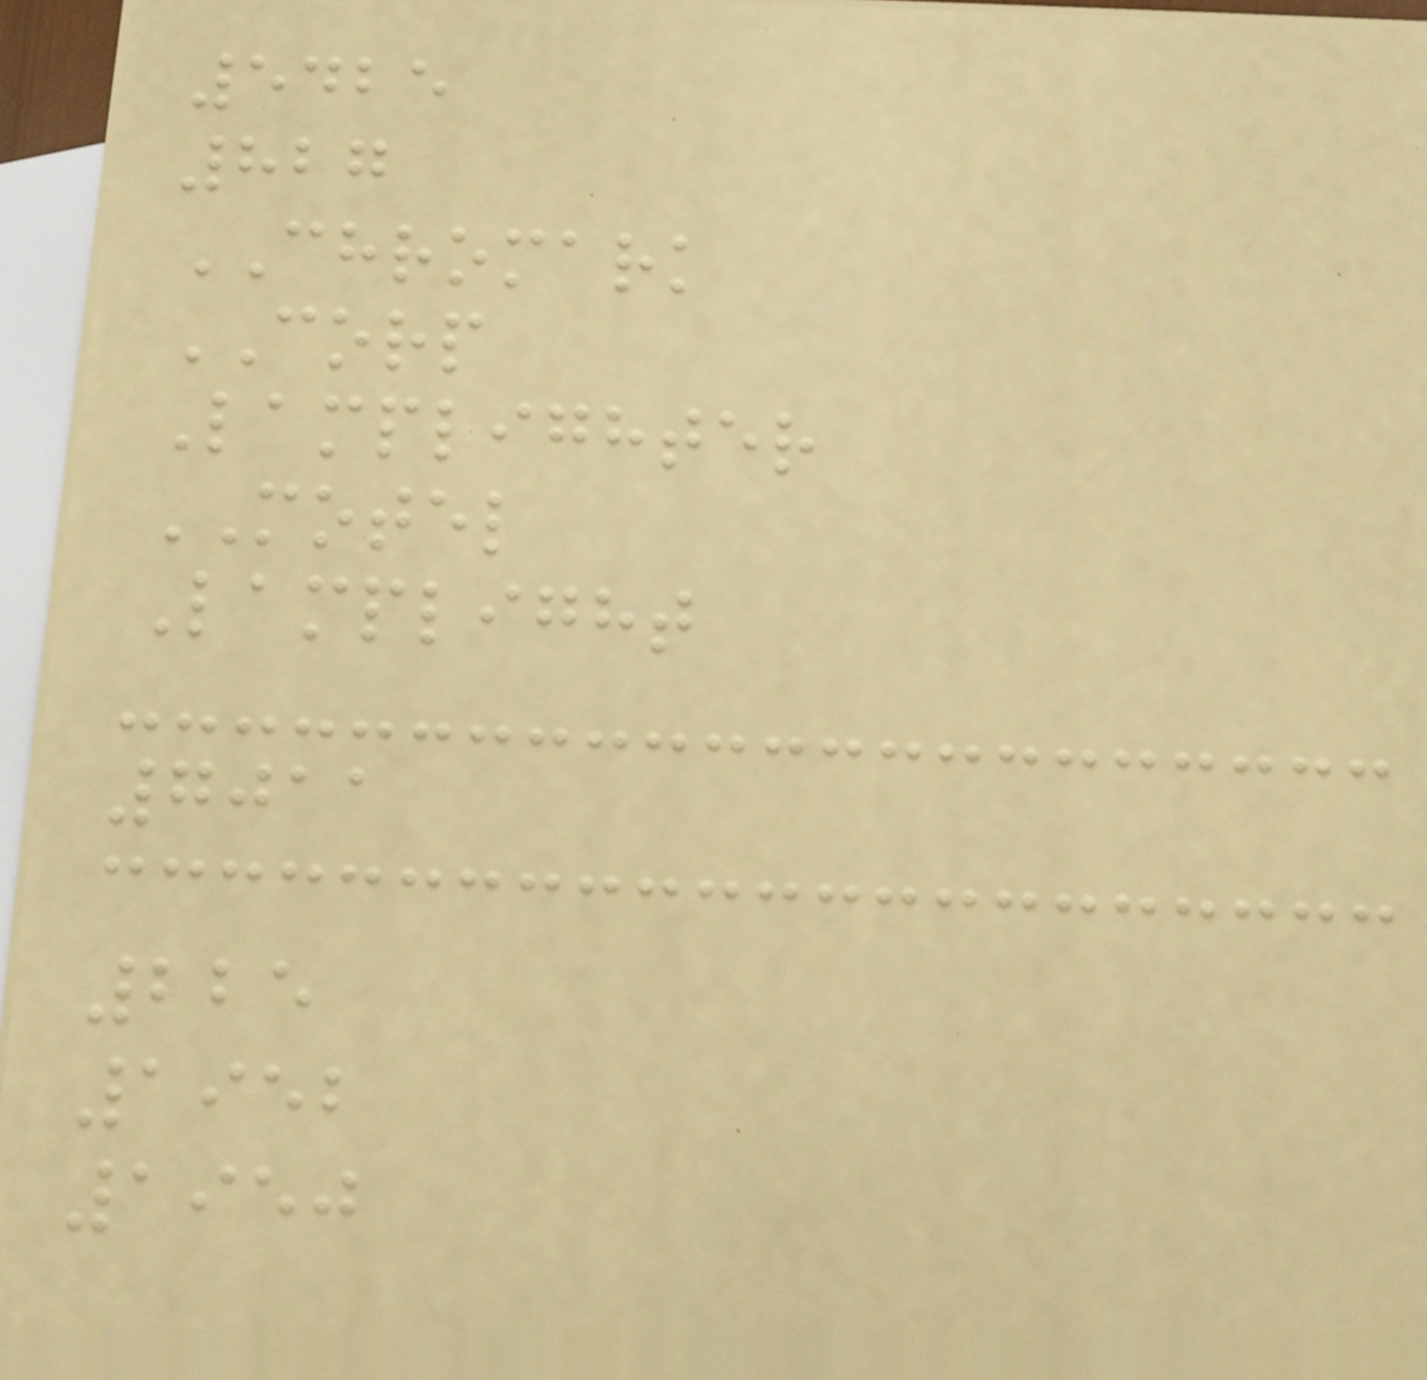5425
827
CHROMARK
CORP
Lamplighter
MOTEL
Lamplight
7011
225
1952
1950
